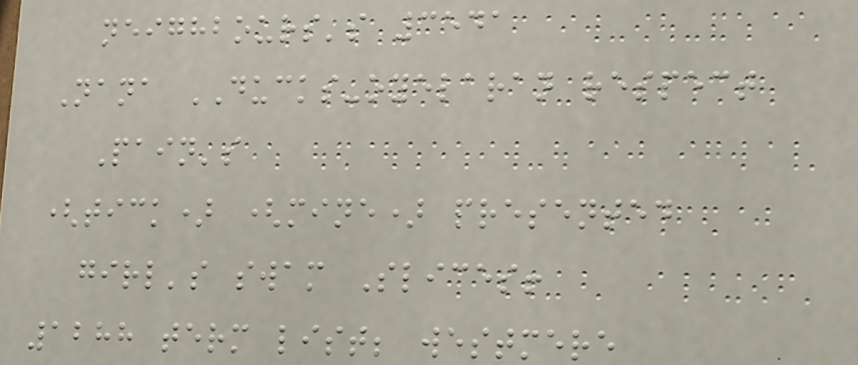neighbours's 3541
Nana DUCKS-oyelaran respect
Pain's
(tick) (mine) presented
girl's swam Slices!
1288 term list; westmere
